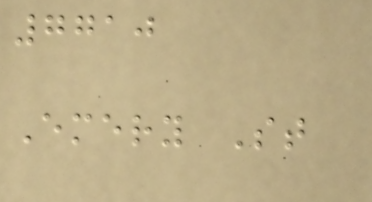7710
Emery St
